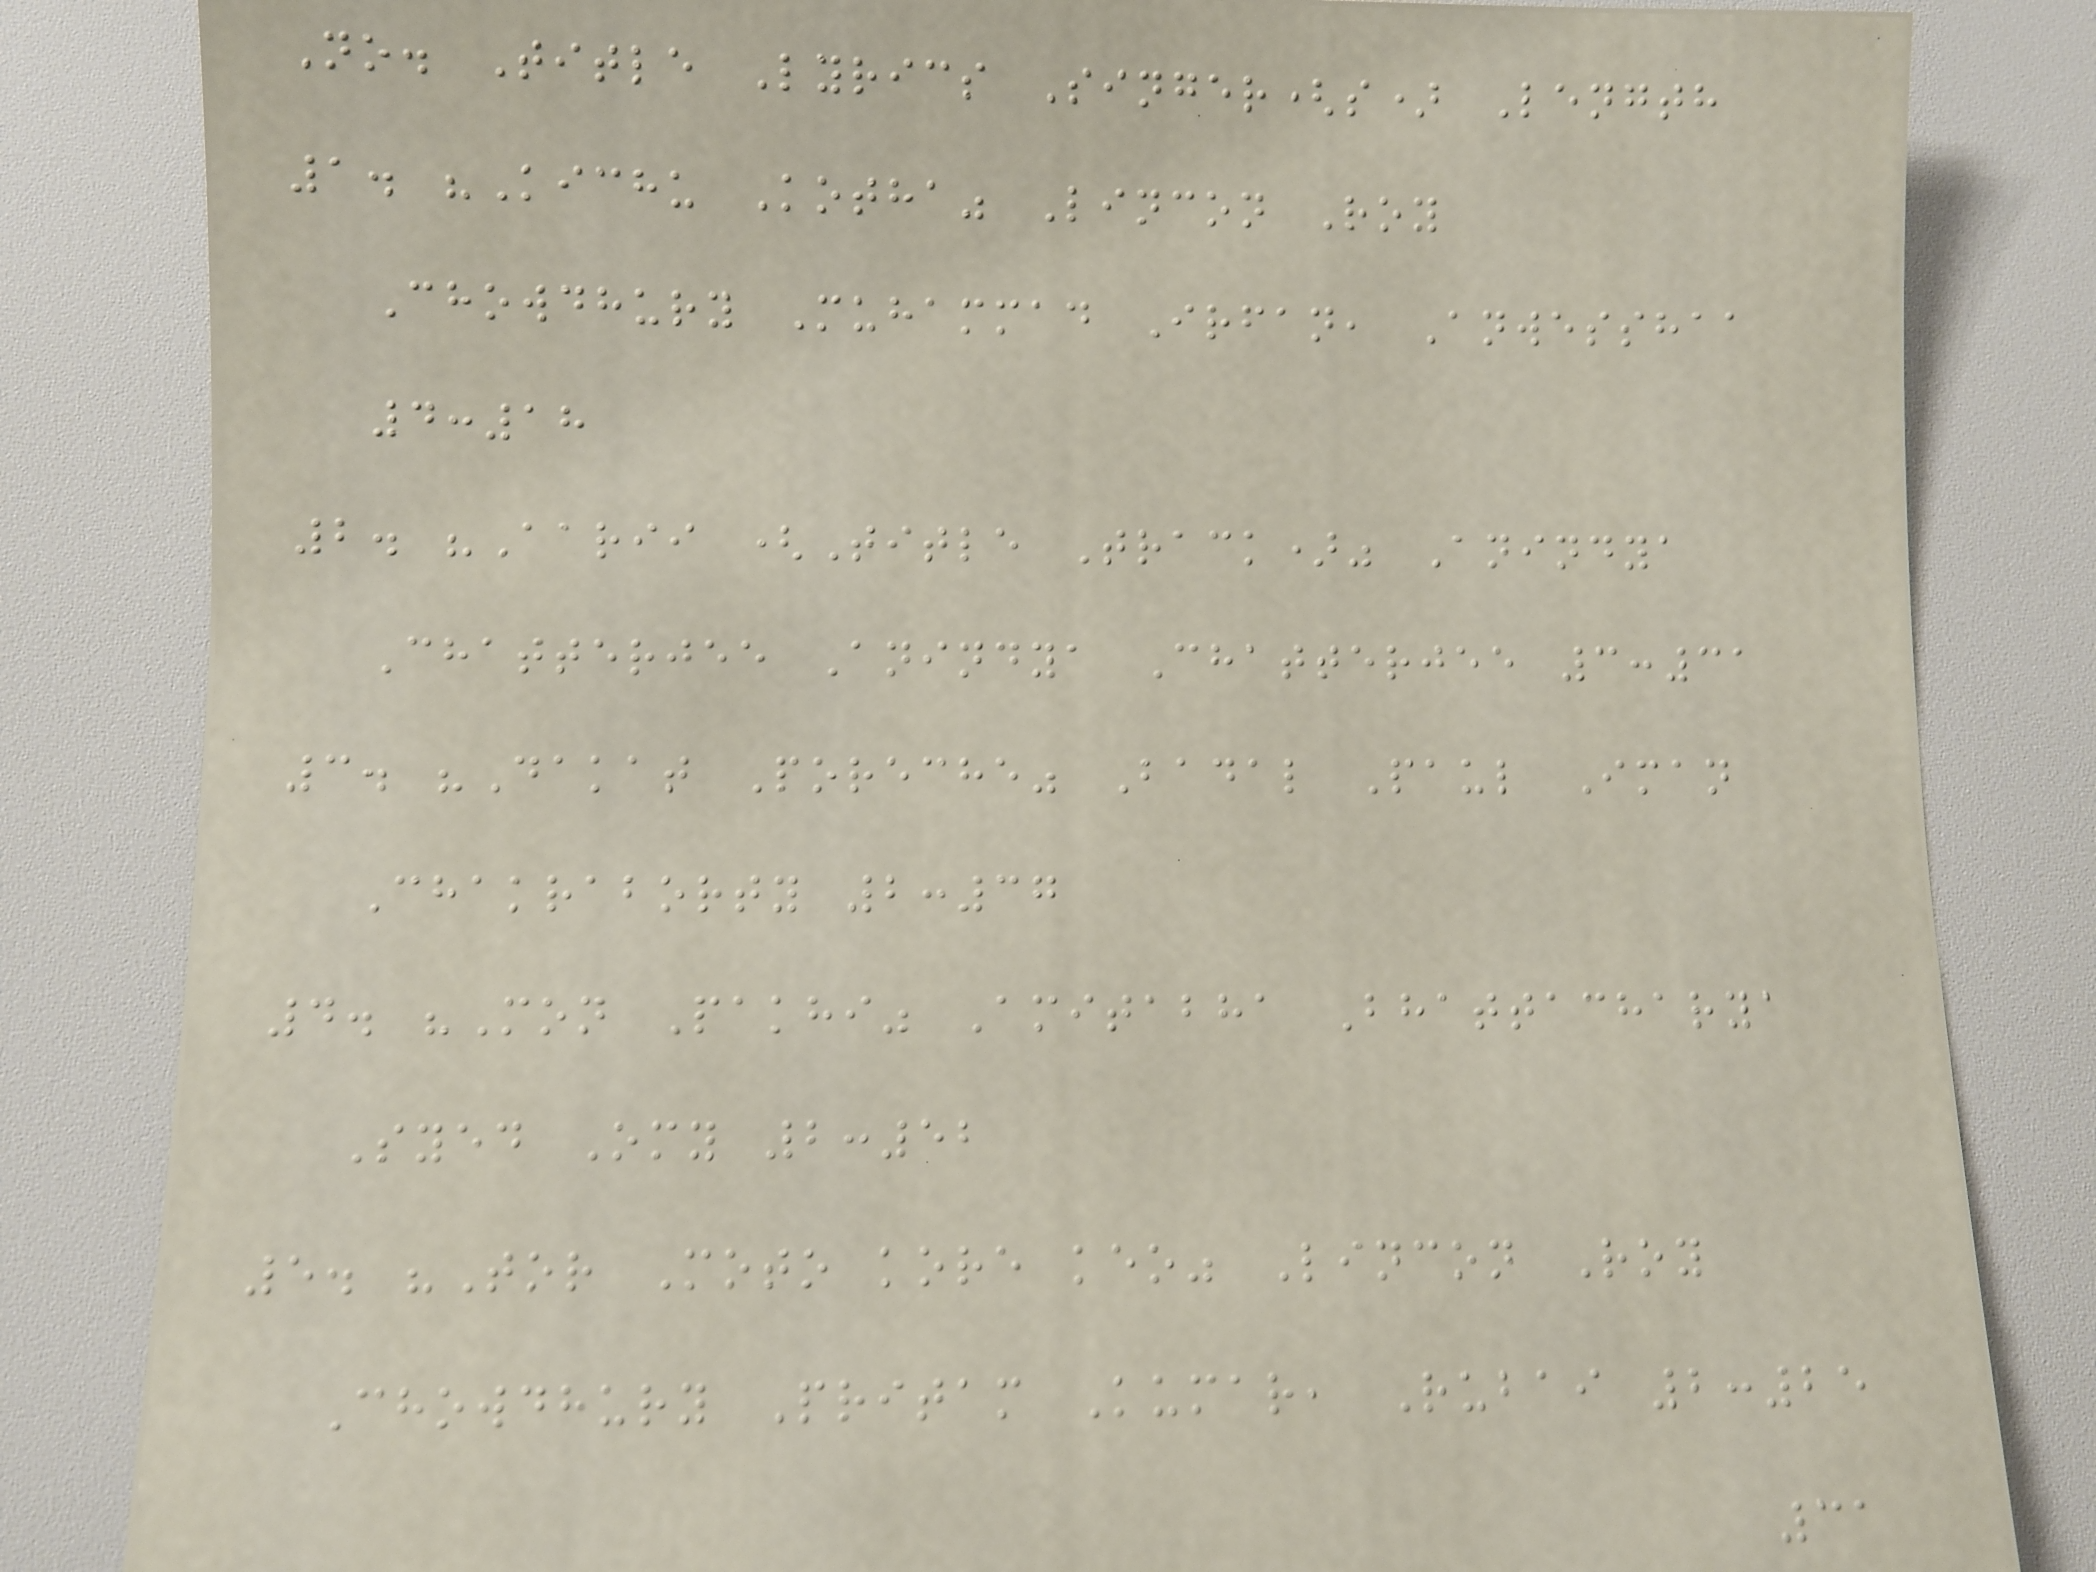No. Title Lyrics Singer(s) Length
1. "Kichu Kotha" Lincon Roy
Chowdhury Muhammad Irfan, Anwesshaa
4:18
2. "Aarii (Title Track)" Anindya
Chatterjee Anindya Chatterjee 3:31
3. "Dakat Poreche" Badal Paul Iman
Chakraborty 2:37
4. "Mon Pakhi" Amitabha Bhattacharya
Syed Omy 2:52
5. "Tor Moto kore keo" Lincon Roy
Chowdhury Pritam Kumar, Rubai 2:25
31
